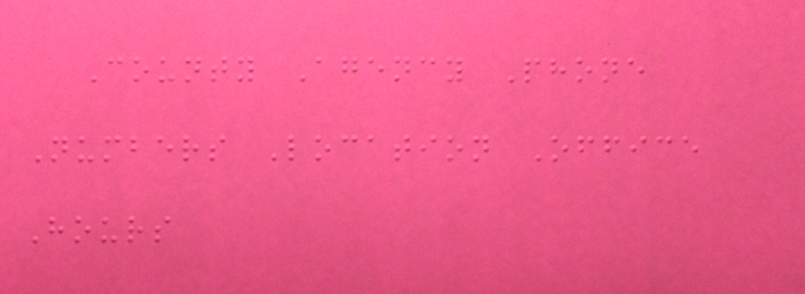County Agency Phone
Numbers Location Office
Hours
